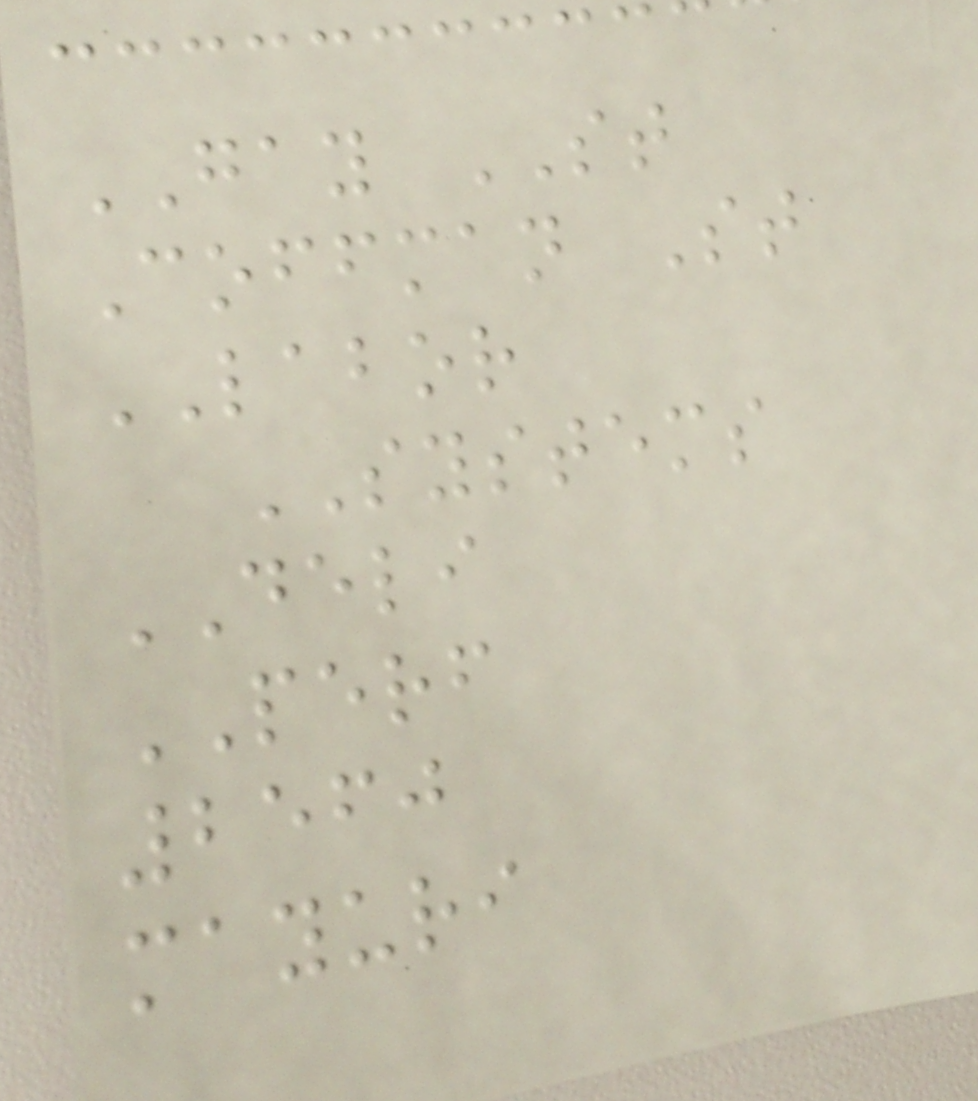GAY ST
Coffman St
LABOR
SYSTEMS
DELI
PERF
2560
mayuri
